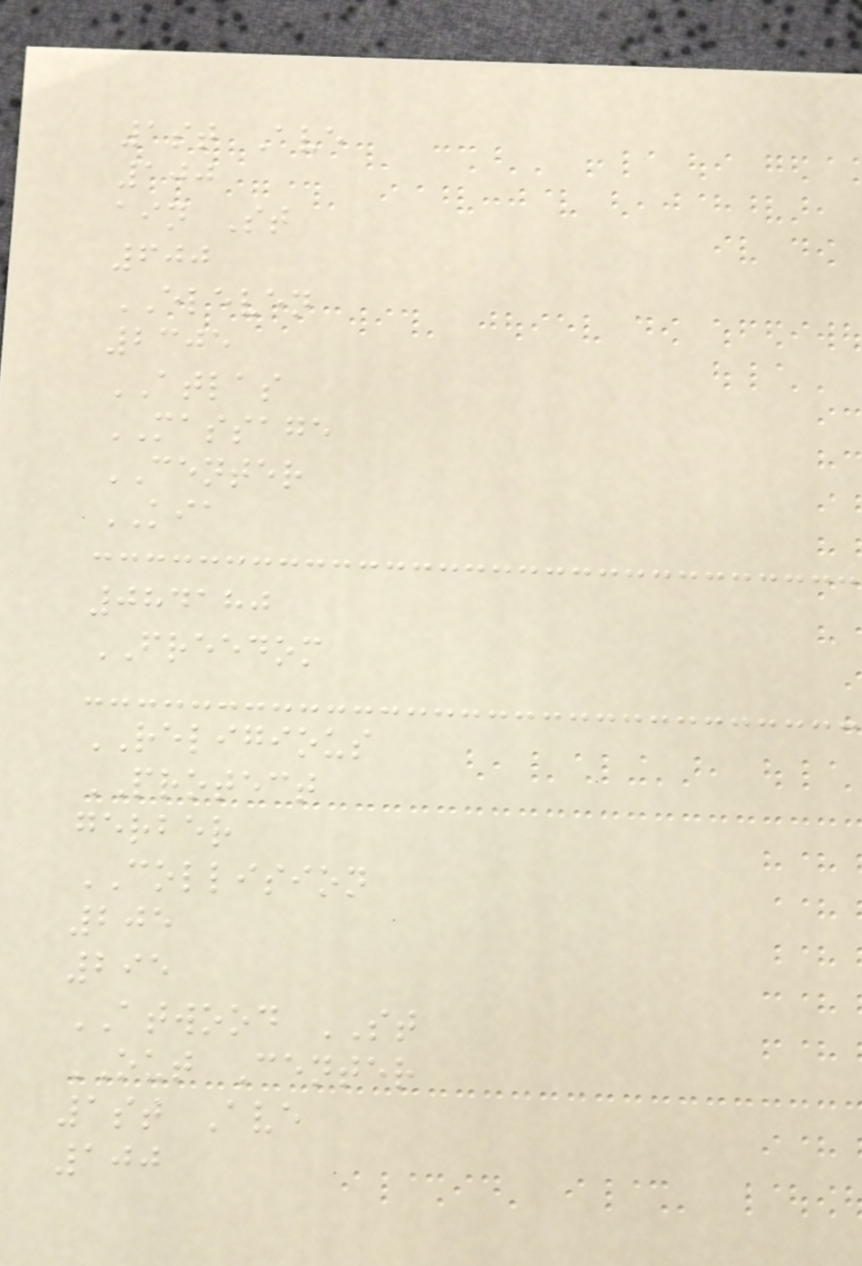1st Ave
100
ain St
600
ELEVEN
2305
ATLAS
MASSAGE
CENTER
KIA
084180
FREEDOM
RELIGIOUS
PROTECT
gerber
COLLISION
205
295
ATWOOD ST
OUT Center
1st Ave
100
